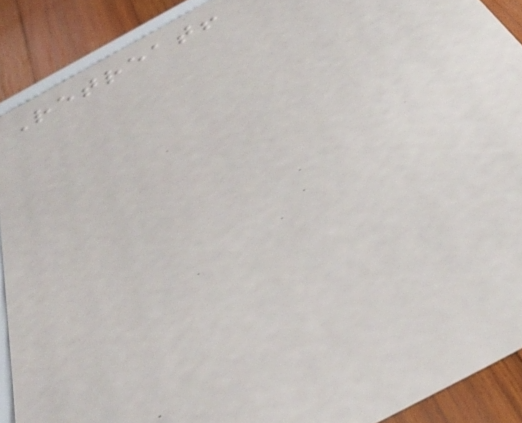Retreat!
